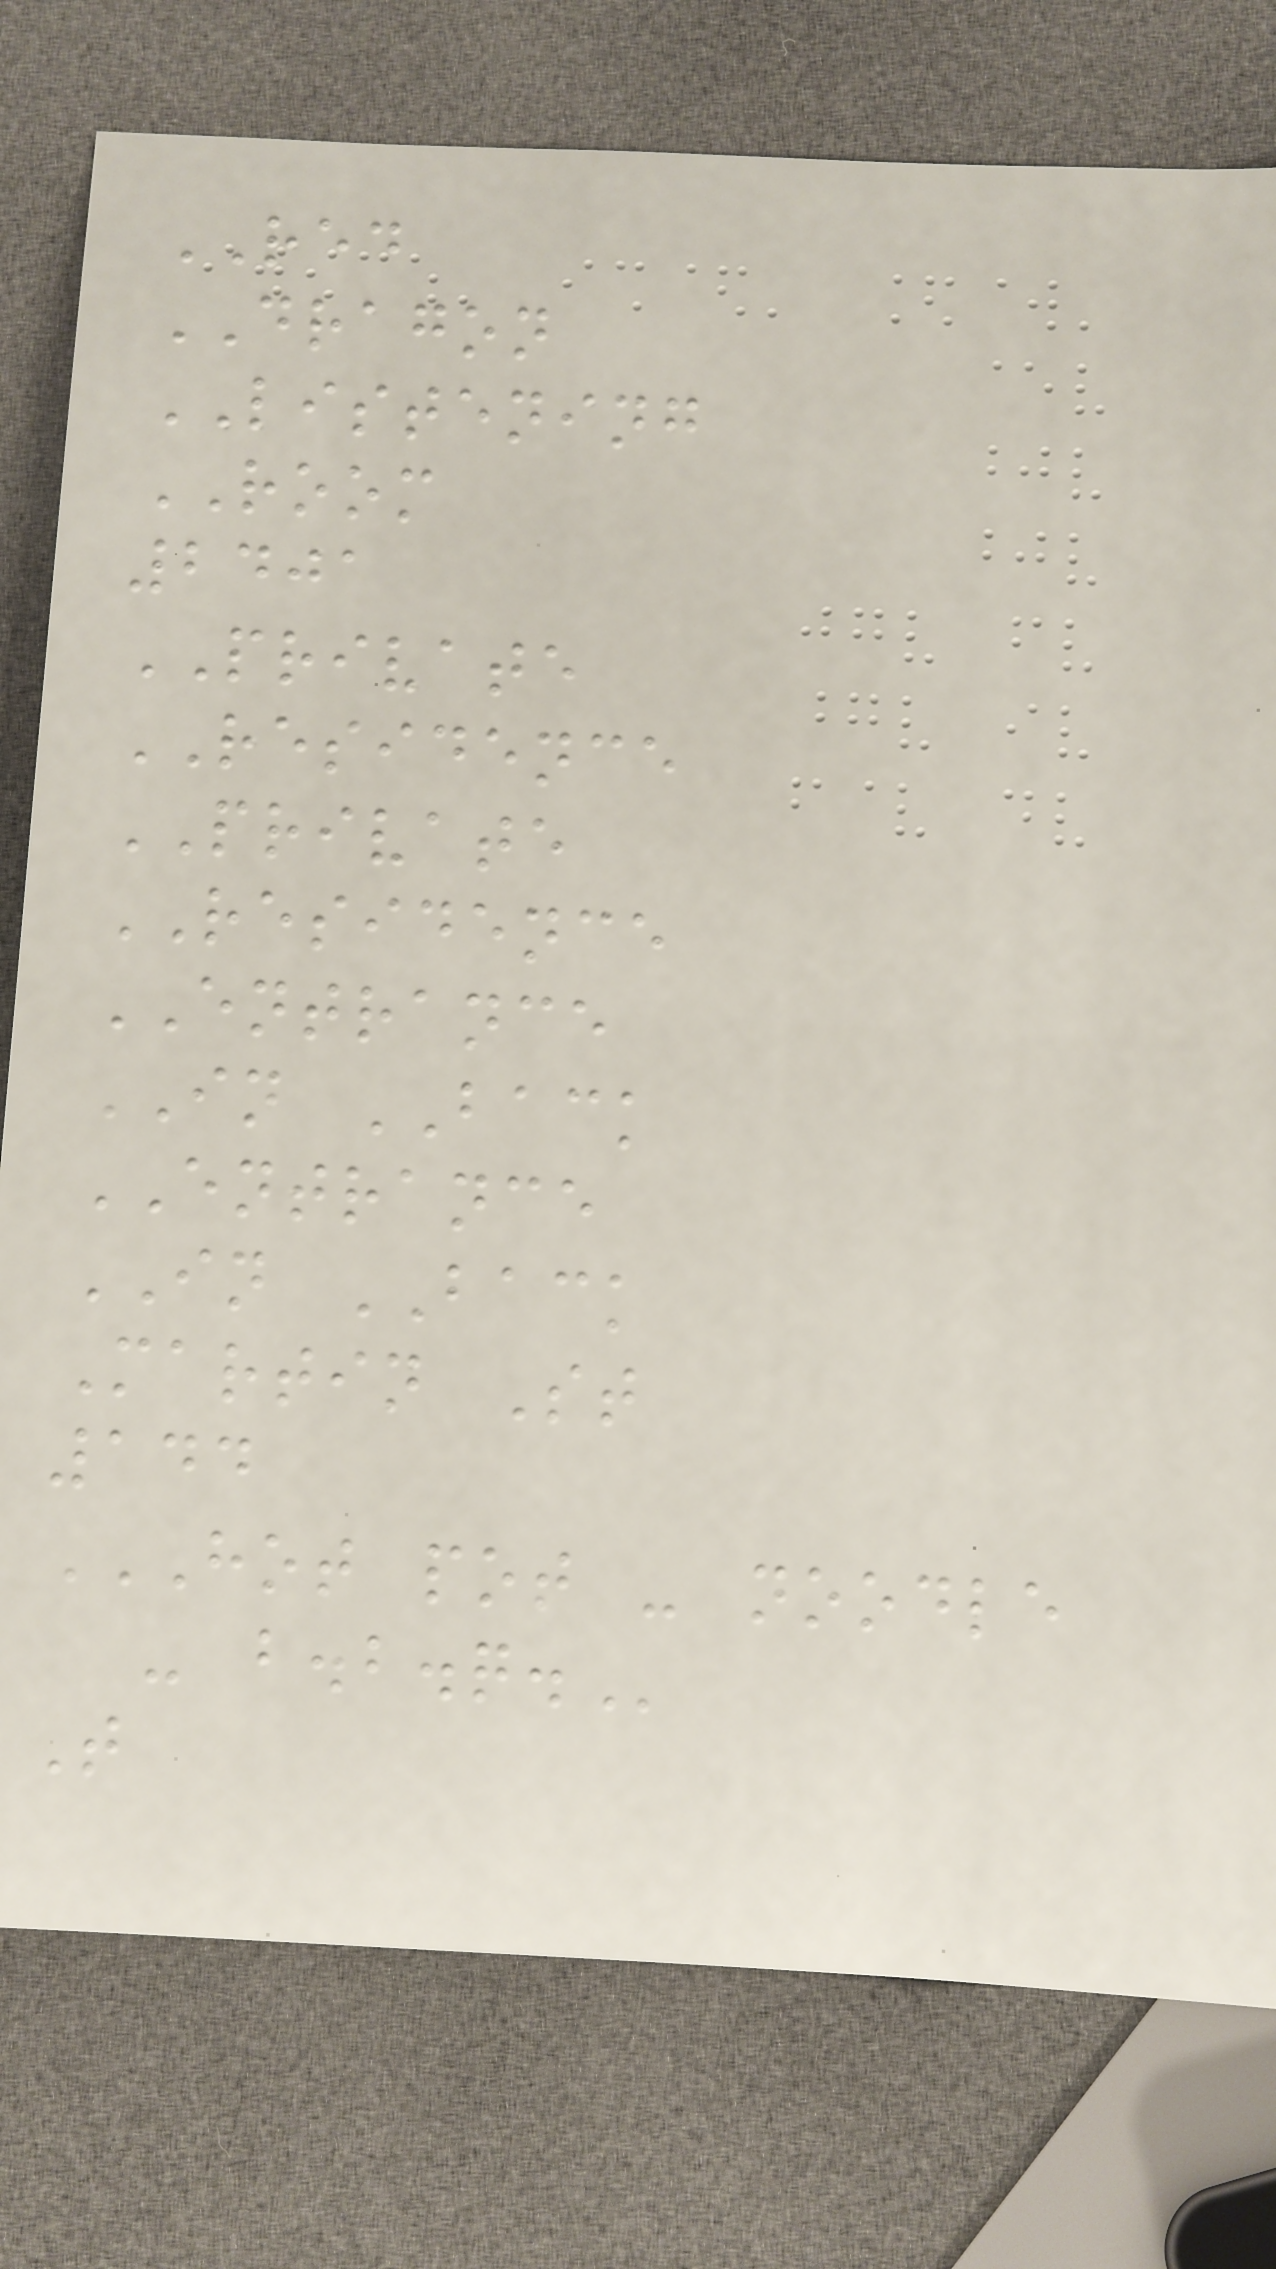RED
DRAGON
LISTENING
ROOM
2401
PRIVATE
RESIDENCE
PRIVATE
RESIDENCE
ENTRANCE
IN BACK
ENTRANCE
IN BACK
Martin St
144
HOT POT - NOODLE
- B.B.Q.
T
